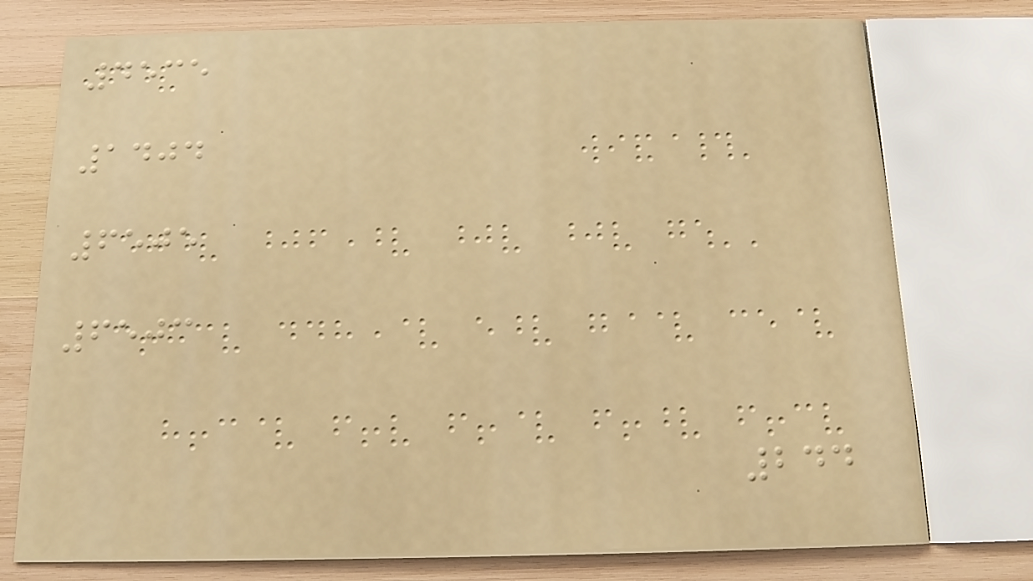4535
1404
6505
6503
244
